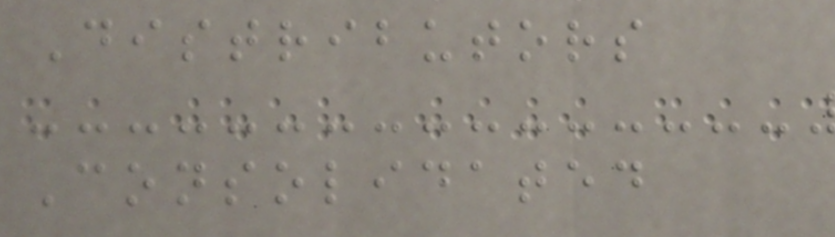Distributors
Consolidated
